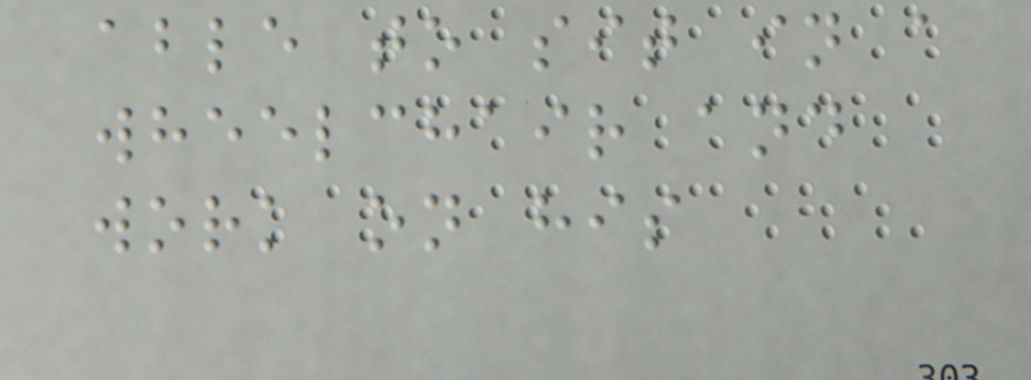able to sit in a
wheelchair and
work on his
